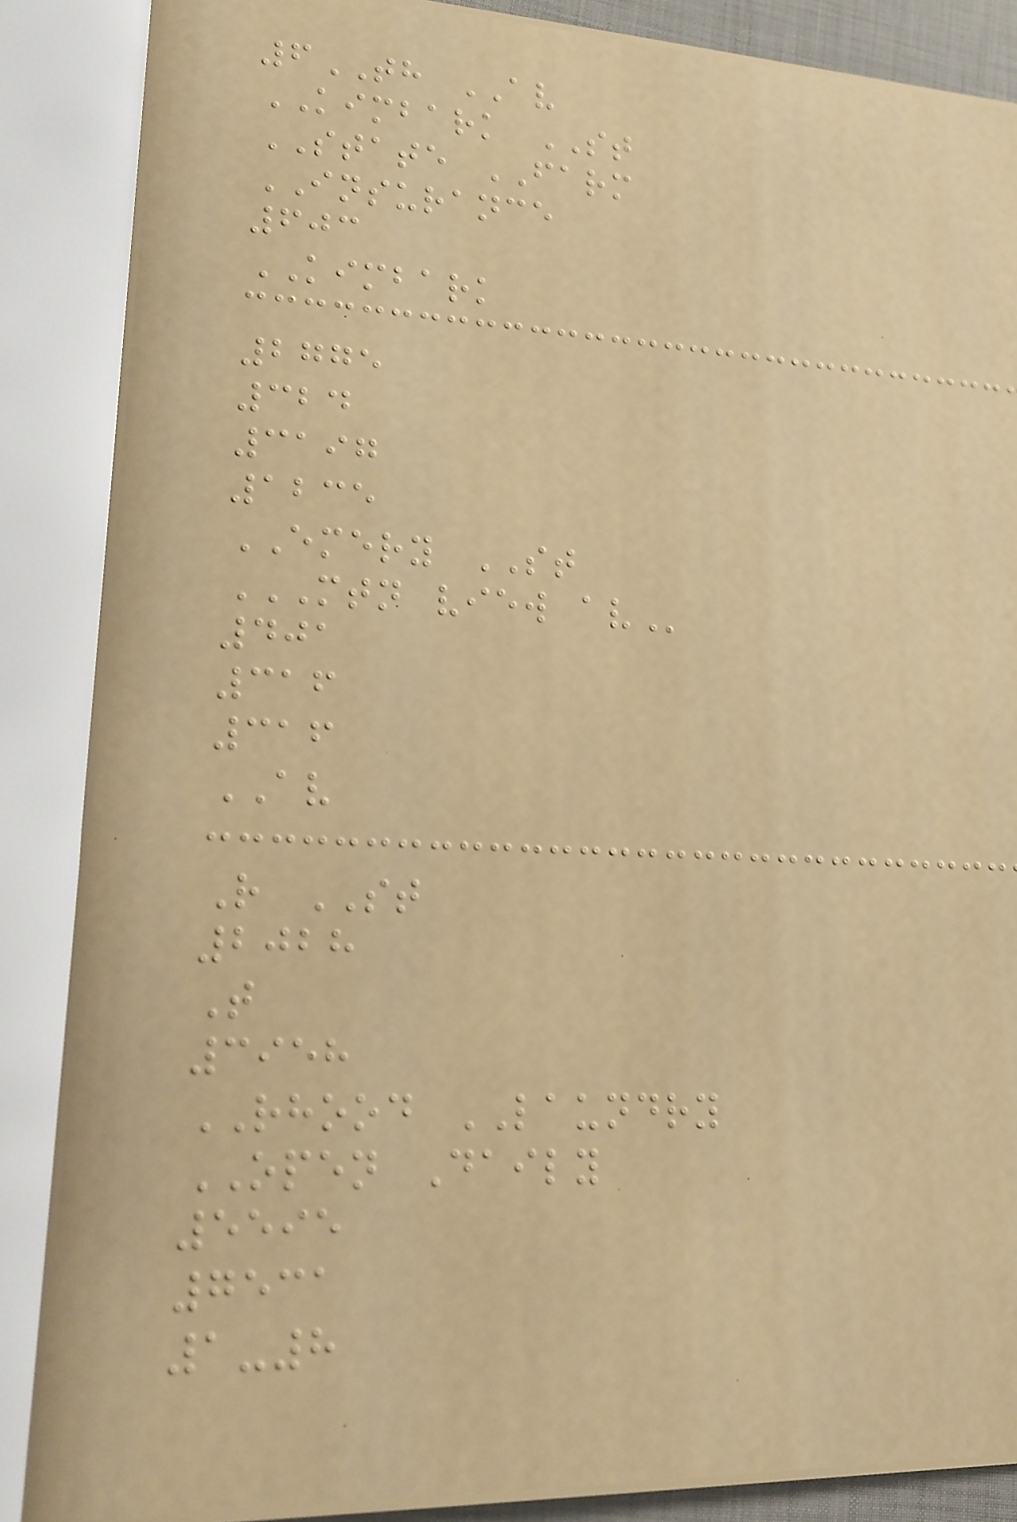6TH AV
KIMBARK ST
STATE FARM
INSURANCE
603
KIMBARK
2775
324
3197
1235
EMERY ST
MTN VIEW AV
401
316
316
AV
R ST
2028
T
3958
RHOOD LAUNDRY
OPEN Daily
5595
7531
1-8
